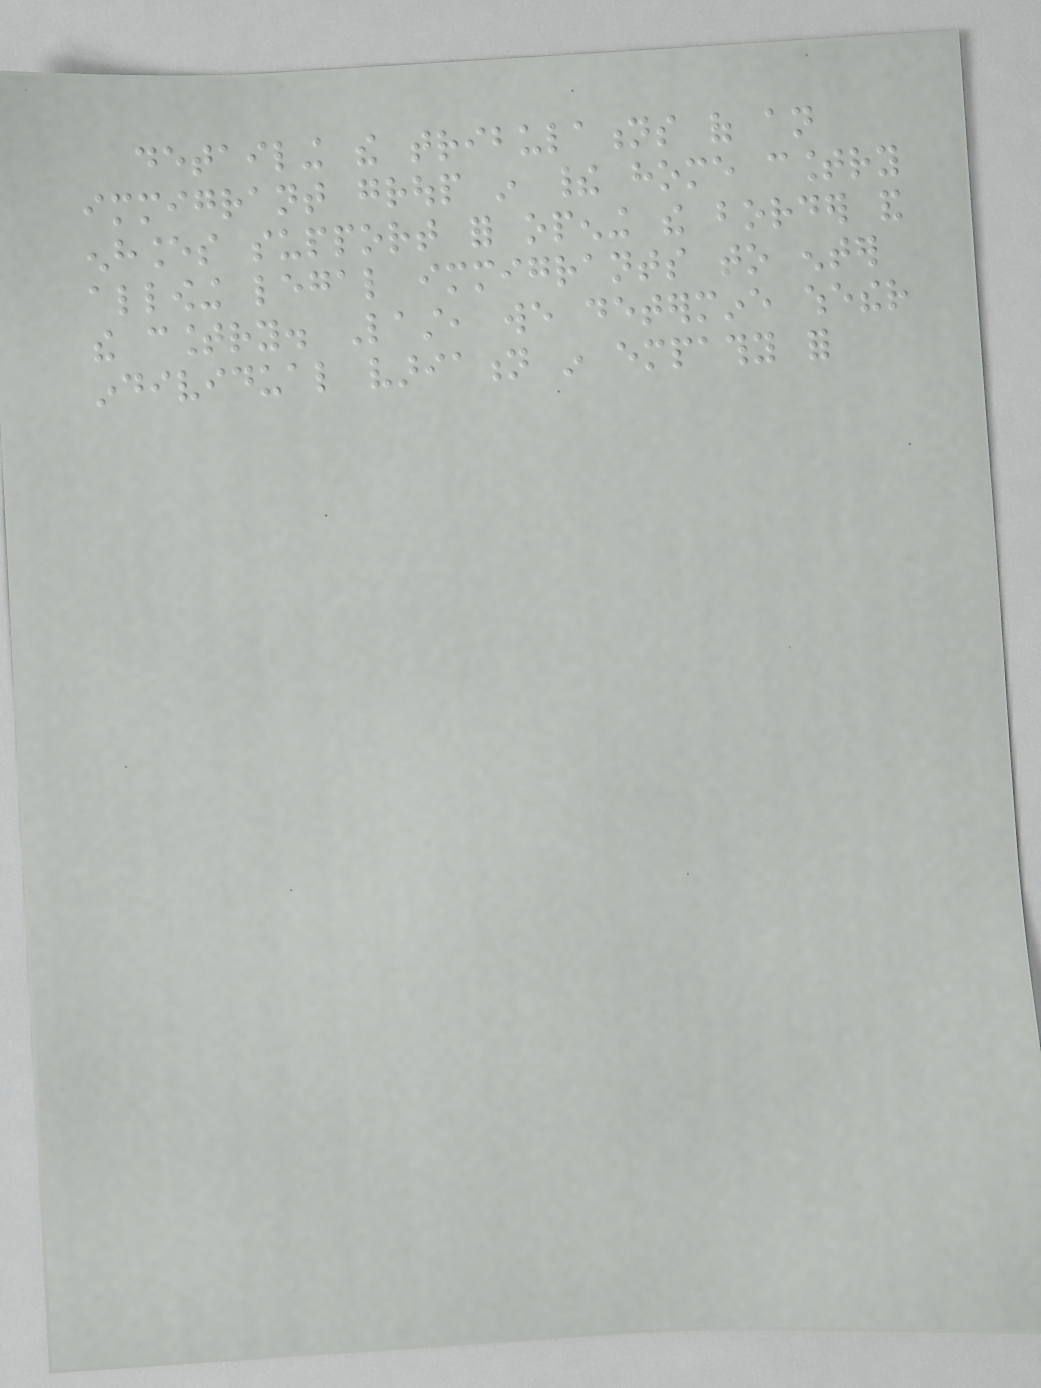detailing the tribulations of an
immigrant group in their home country
enhances support for opening the border and
allowing legal immigrants to enter
the country. Last, we determine whether
individual variation in empathy for
